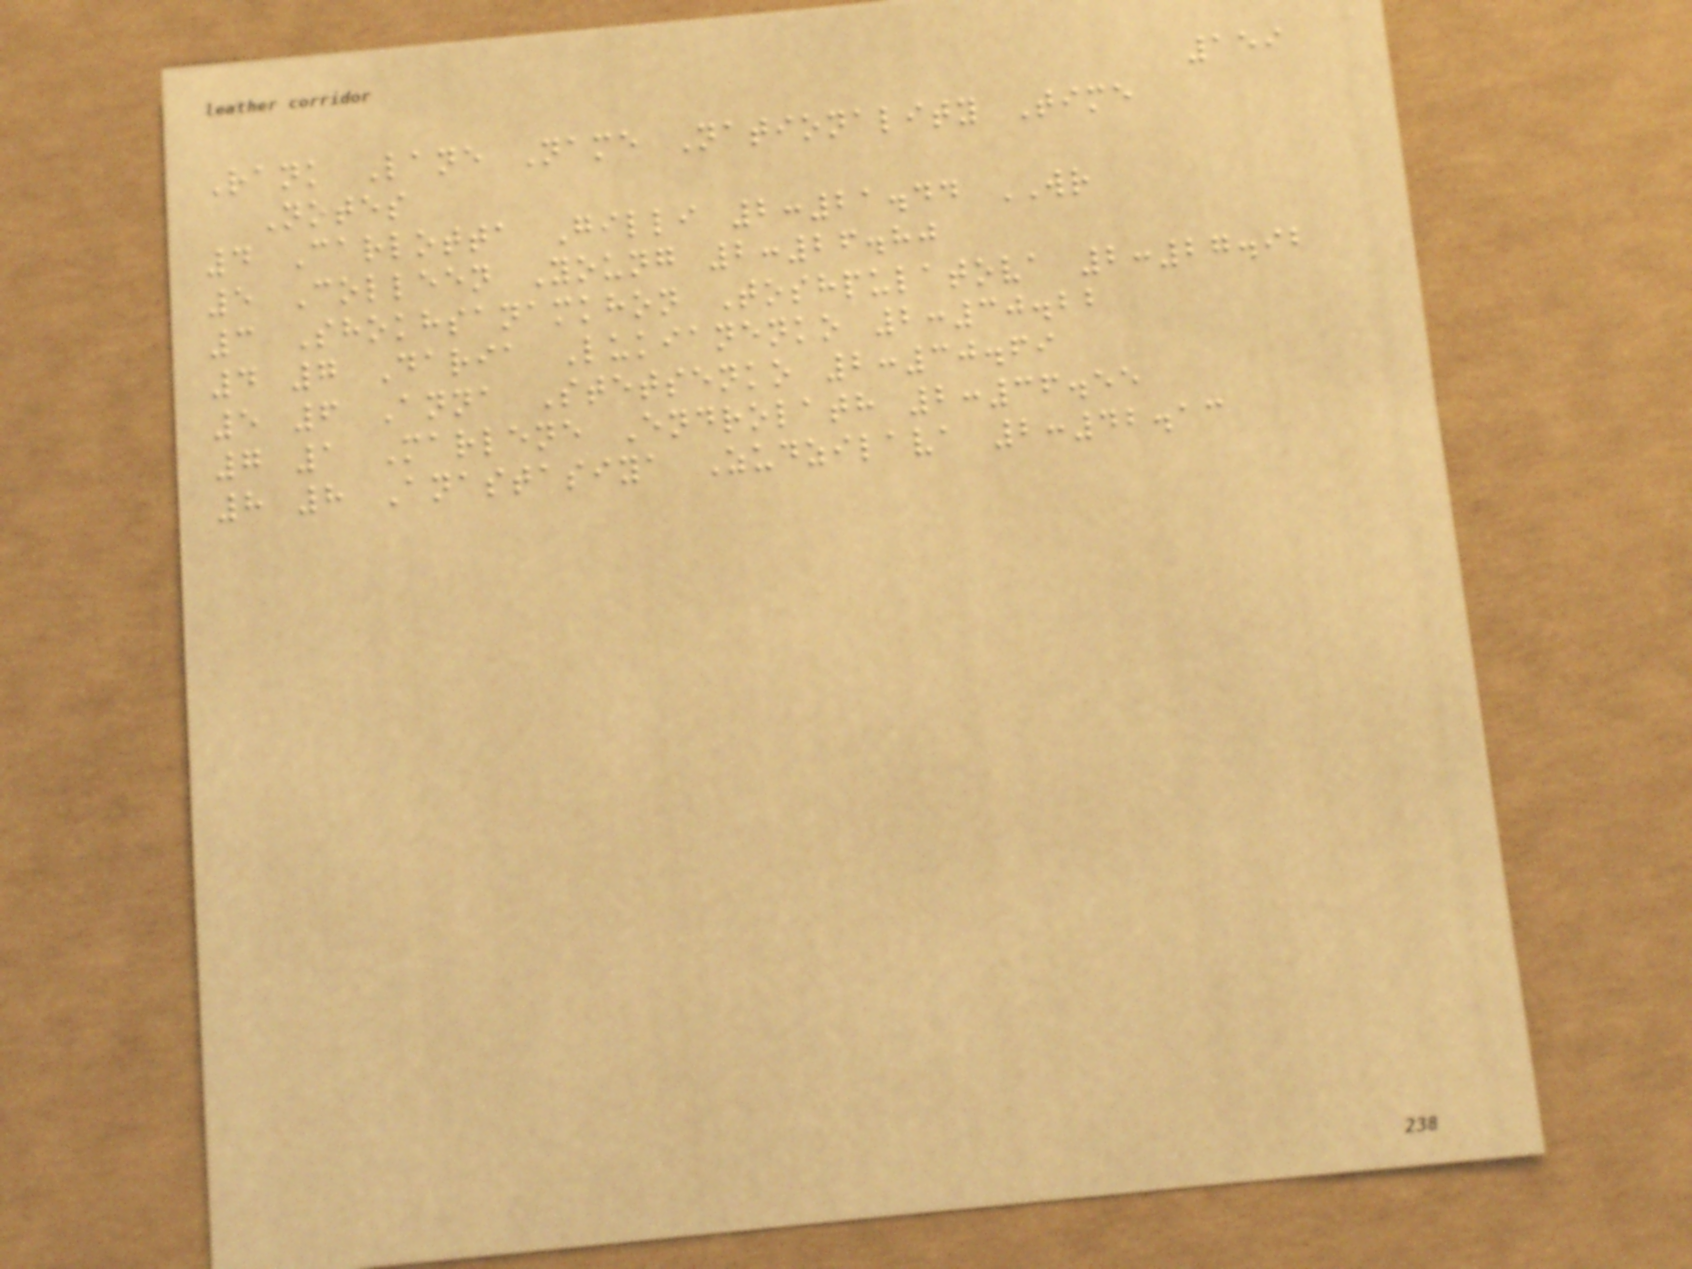159
Rank Lane Name Nationality Time
Notes
4 Carlotta Gilli 2:21.44 WR
5 Colleen Young 2:26.80
3 Shokhsanamkhon Toshpulatova 2:27.92
4 7 Daria Lukianenko 2:30.22
5 6 Anna Stetsenko 2:30.69
7 1 Marlene Endrolath 2:36.55
8 8 Anastasiya Zudzilava 2:42.13
